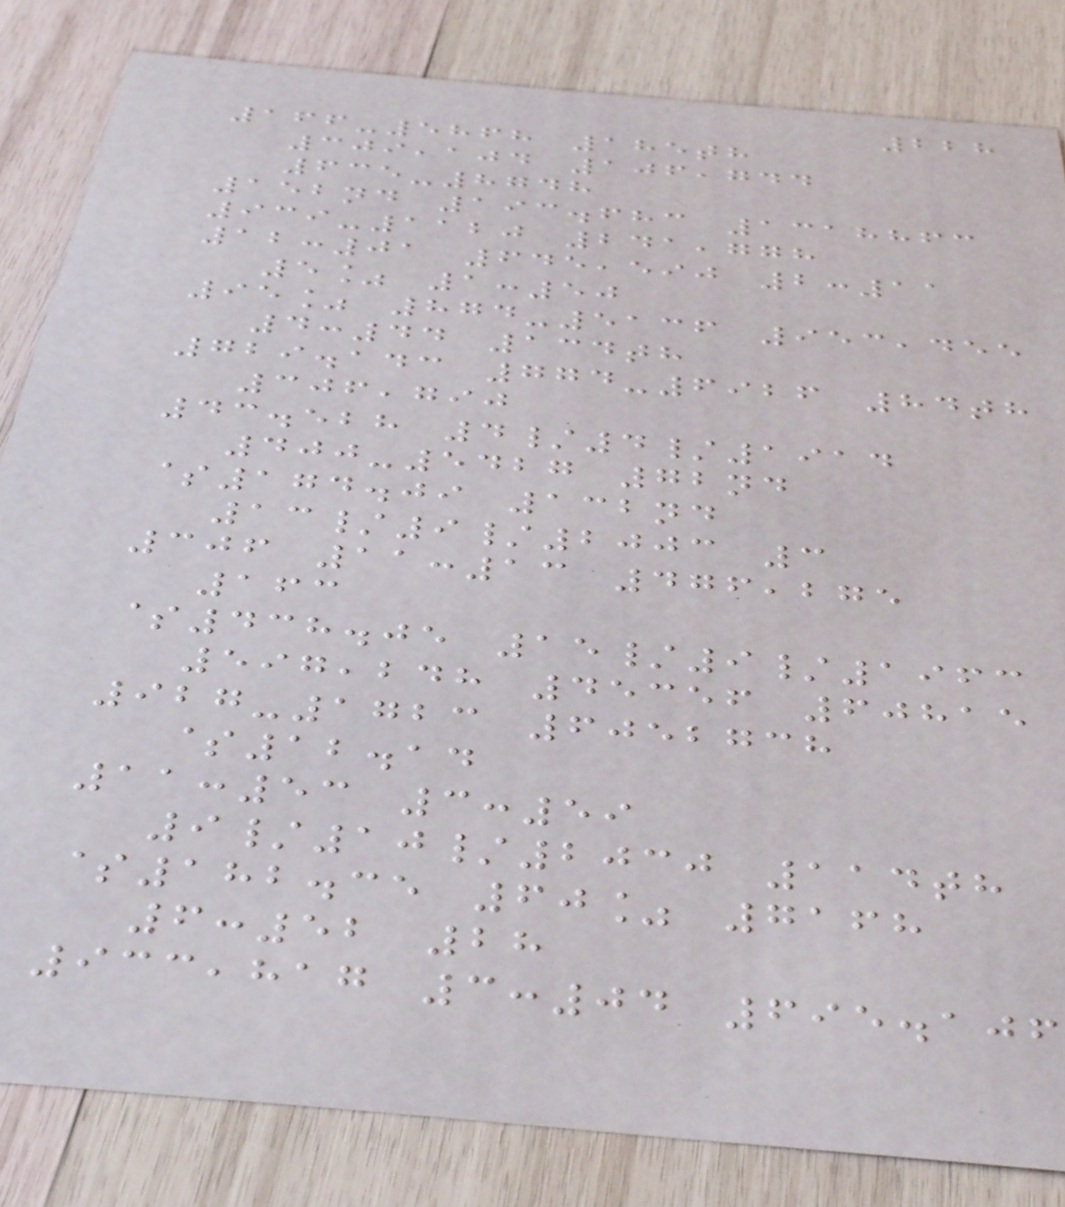228
166-5868 185th
309,104 106,744
635-8748
152nd 193.683 1318863
939-1120 241,778
12:01 645,590 2:11
5% 1:50
95% 874-5136 953,455
4:44 134th
729.143 774-6926 84th
306,790
43.528 4/4/1914
400-5427 72nd
$174.09 132nd
13/9/2003 3
306 11:13 476,275
163
$438.05 15/9/1963
597,248 45356 60815
927-1723 6052738
$12.14
11:53 3:59
9/10/2030 114th
$182.35 60% 7168
6:52 28
933,817 3:04 695.106
